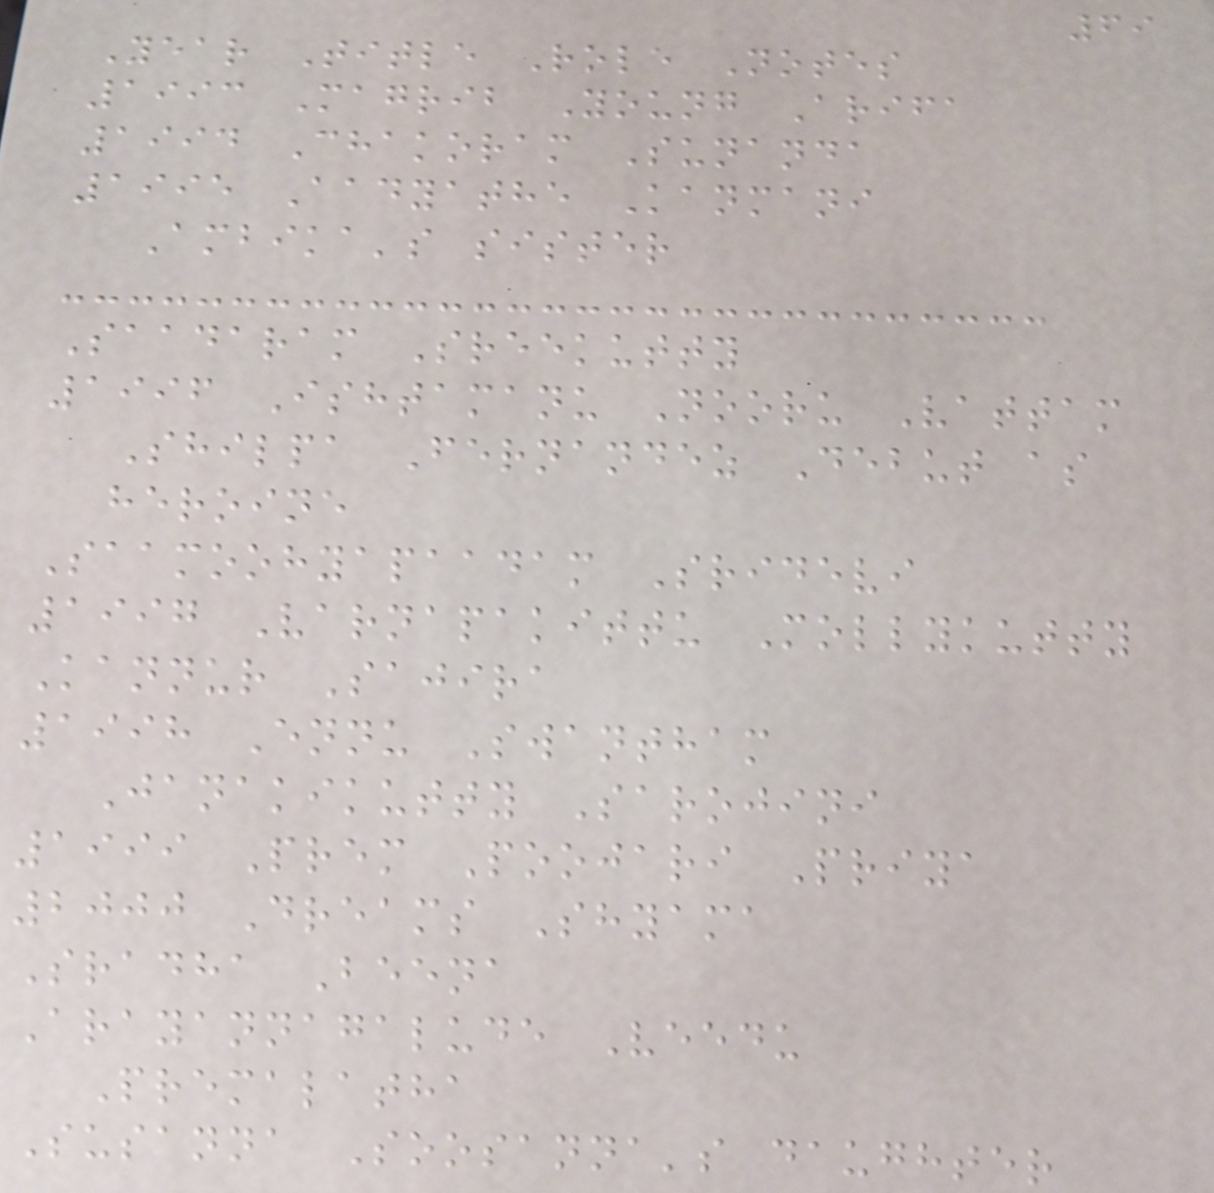69
Year Title Role Notes
1993 Magrib Young Arifa
1994 Chakoram Sunanda
1995 Aadyathe Kanmani
Ambika's sister
Saadaram Sreekutty
1996 Ishtamanu Nooru Vattam
Shilpa Fernandez Debut as
heroine
Saamoohyapaadam Sridevi
1997 Varnapakittu Mollykutty
Kannur Sajira
1998 Ennu Swantham
Janakikutty Sarojini
1999 Prem Poojari Priya
2000 Dreams Shyama
Sradha Beena
Arayannagalude Veedu
Premalatha
Susanna Soosanna's daughter
